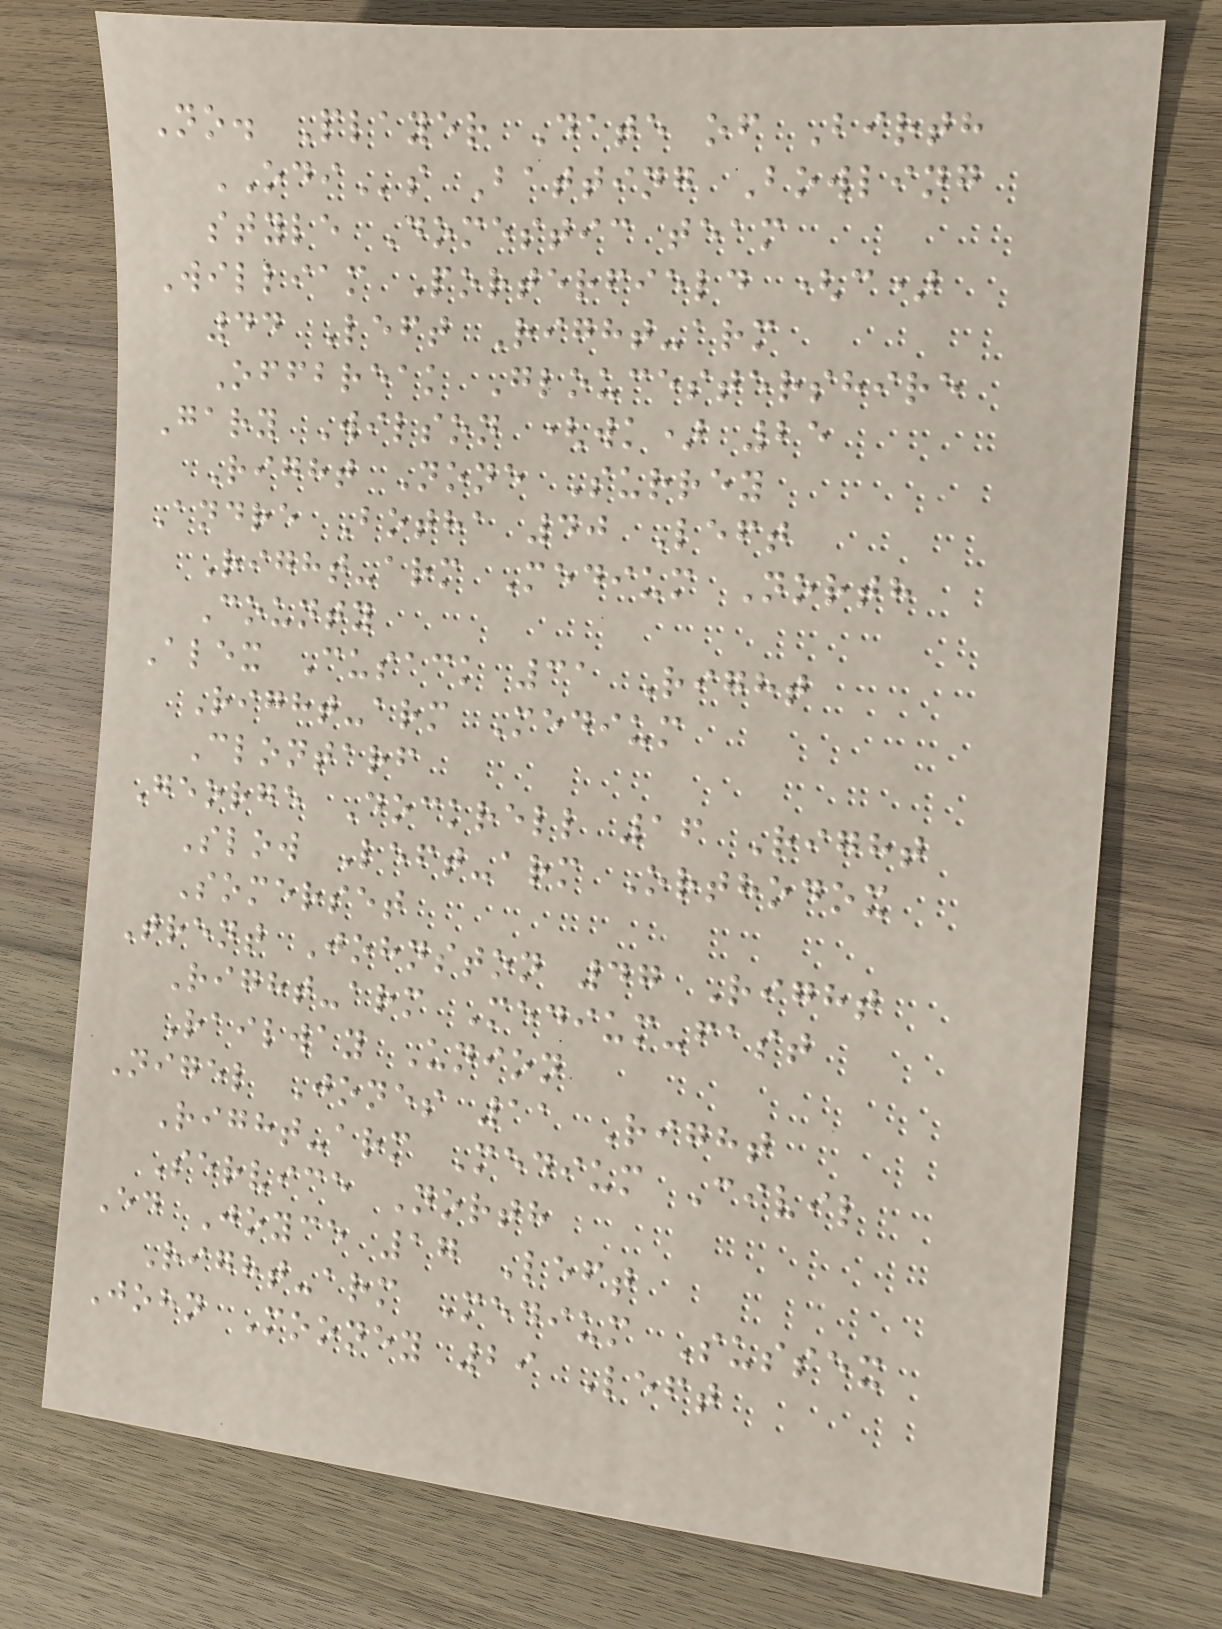No. Player Date of Birth
ODIs Batting Bowling
style Domestic team
William Porterfield (c)
44 Left Right-arm
Offbreak Gloucestershire
Gary Wilson (wk) 25
Right None Surrey
Andre Botha 40 Left
Right-arm Medium North
County
Alex Cusack 31 Right
Right-arm Medium
Clontarf
George Dockrell 16 Right
Slow Left-arm Orthodox
Somerset
Trent Johnston 47 Right
Right-arm Medium-fast
Railway Union
Nigel Jones 11 Right
Right-arm Medium Civil
Service North
Ed Joyce 17 Left
Right-arm Medium Sussex
John Mooney 29 Left
